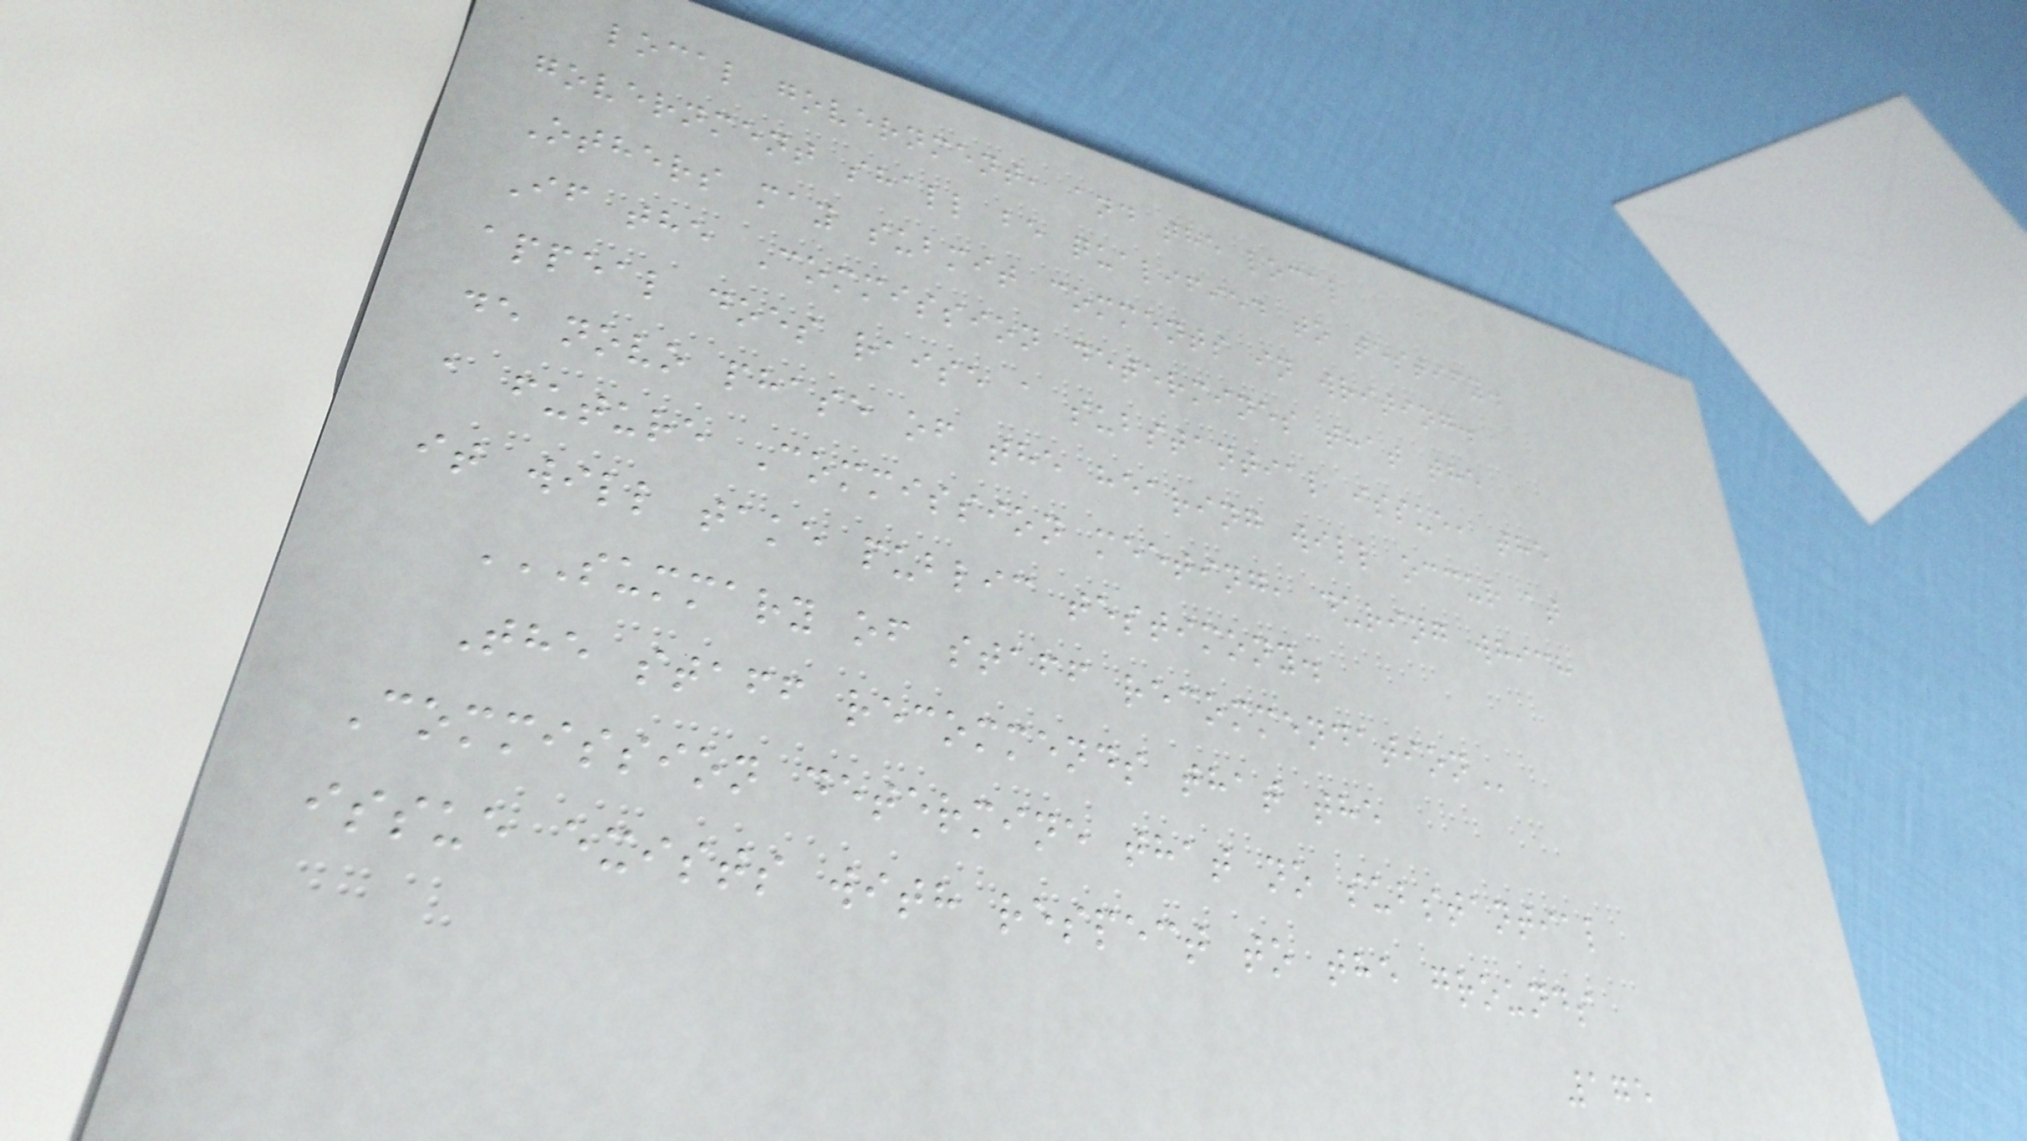local government, and the local
government shall be qualified to testify.
Others may submit comments in writing.
If the Commission determines that the
appeal does raise a substantial issue, the
de novo phase of the hearing will occur at
a future Commission meeting, during which
it will take public testimony.
SUMMARY OF STAFF RECOMMENDATION
The staff recommends that the
Commission determine that no substantial
issue exists with respect to the grounds
175
